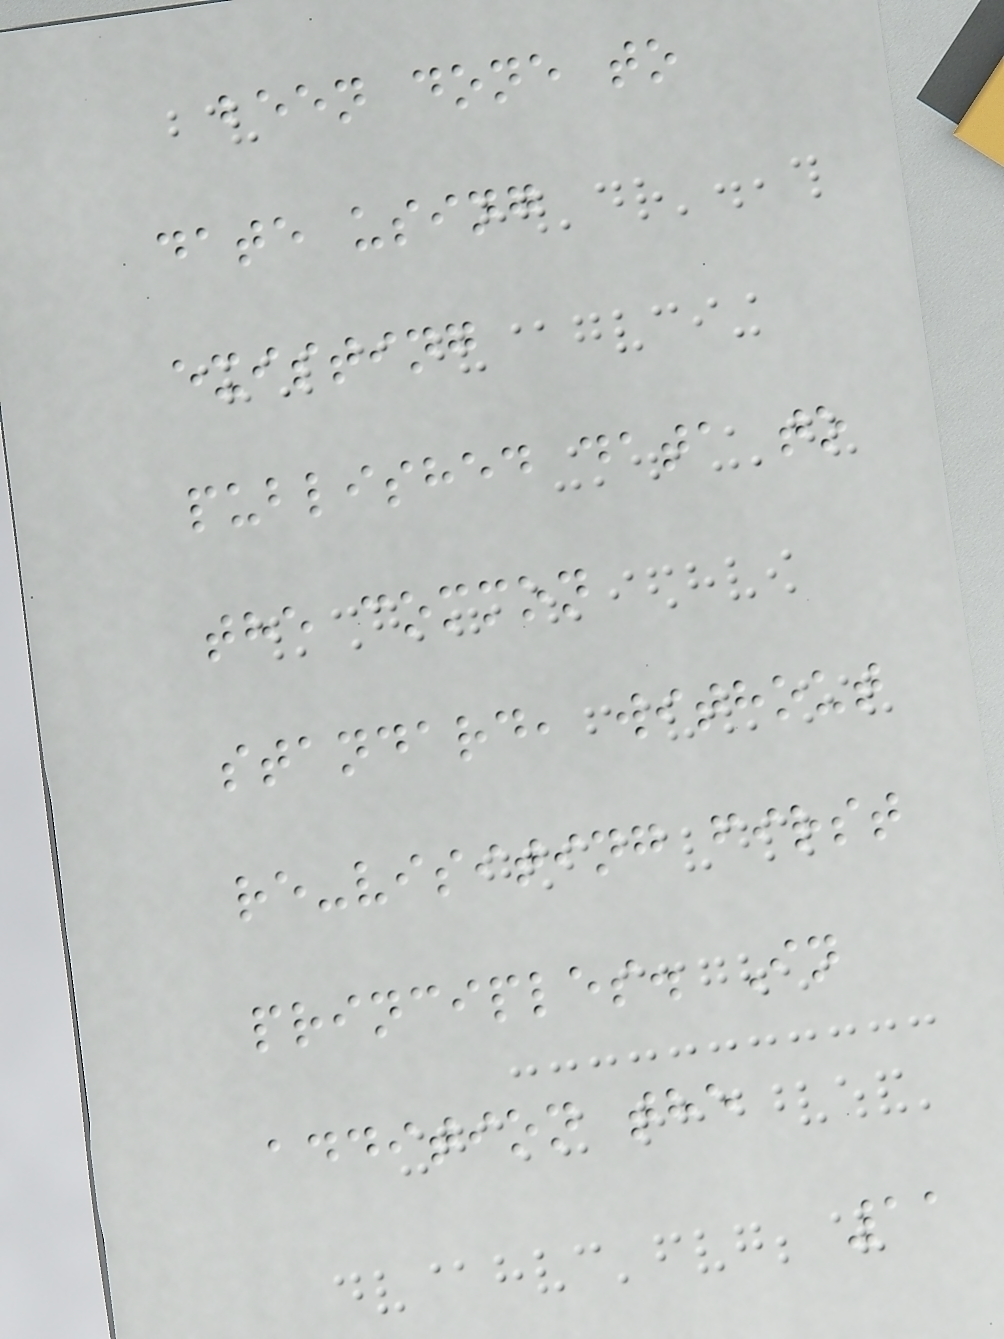been done to
date using
existing
published data to
the common
standard, without
re-visiting first
principles. In
addition the
11
